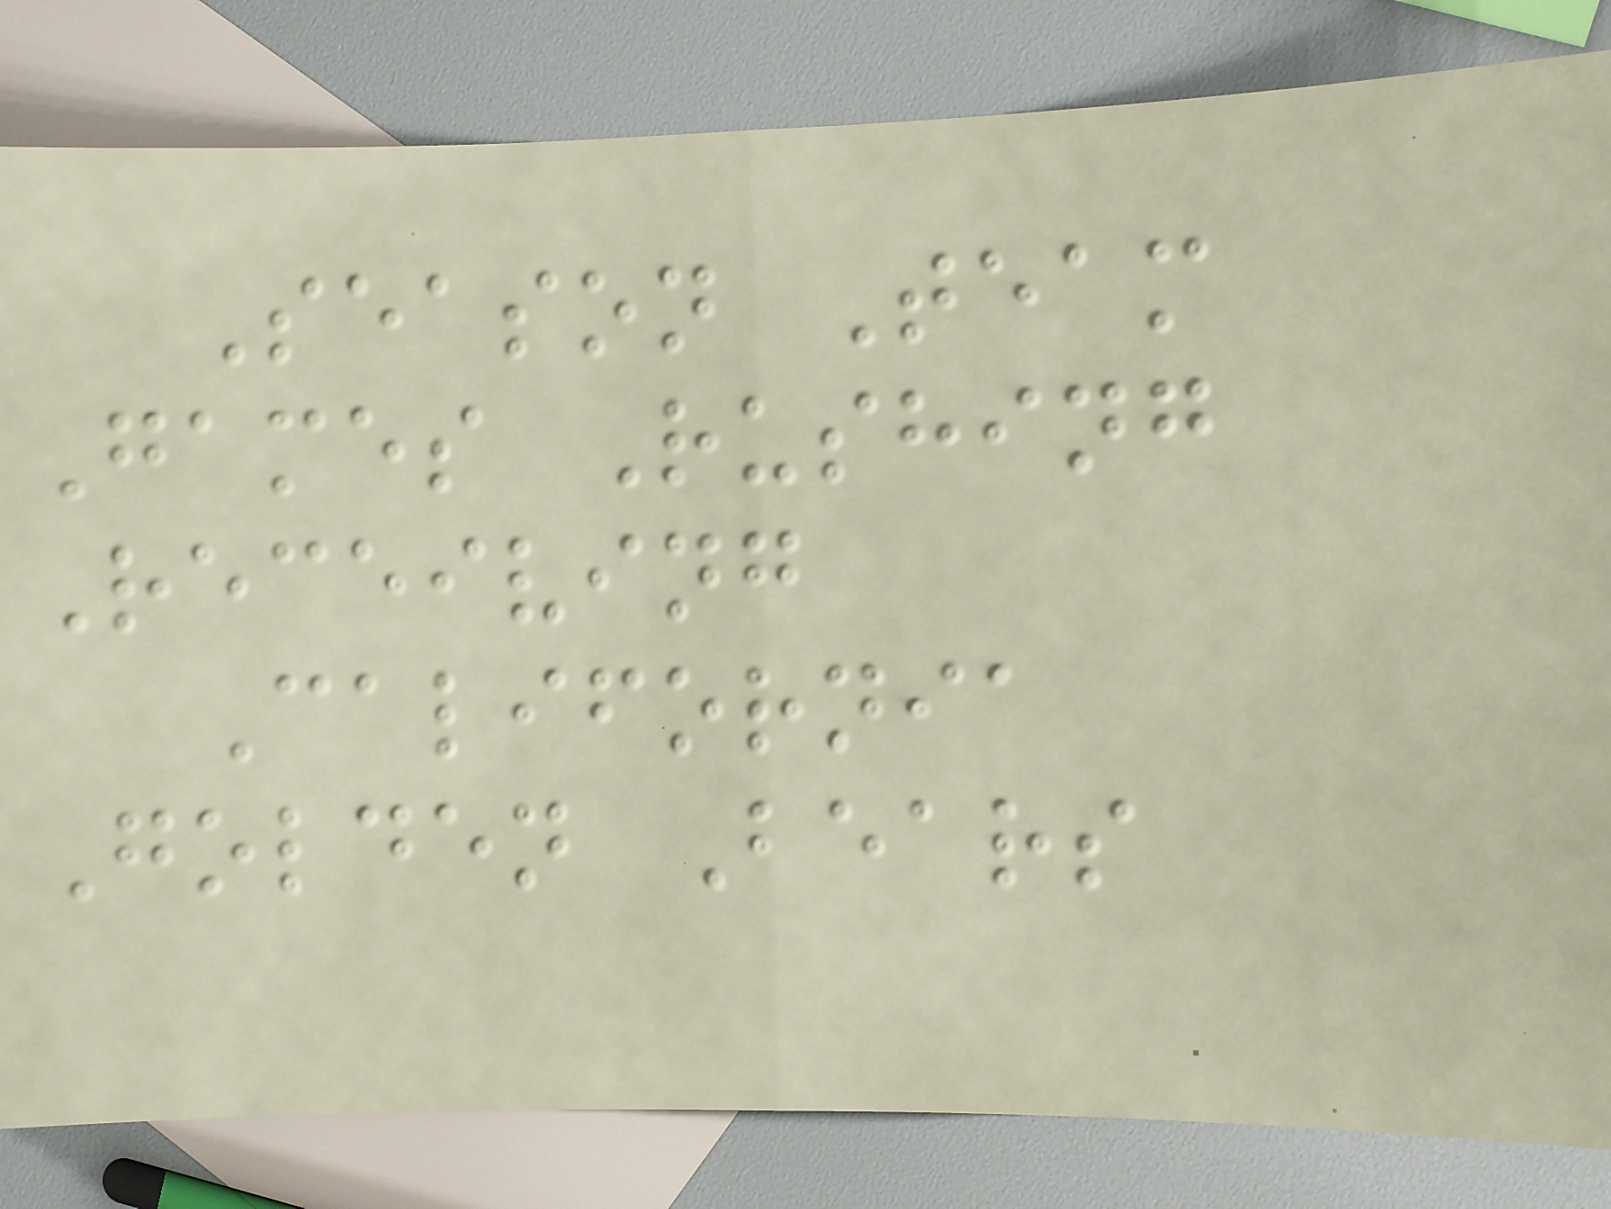Season Team
Games Rushing
Receiving
California
Golden Bears
